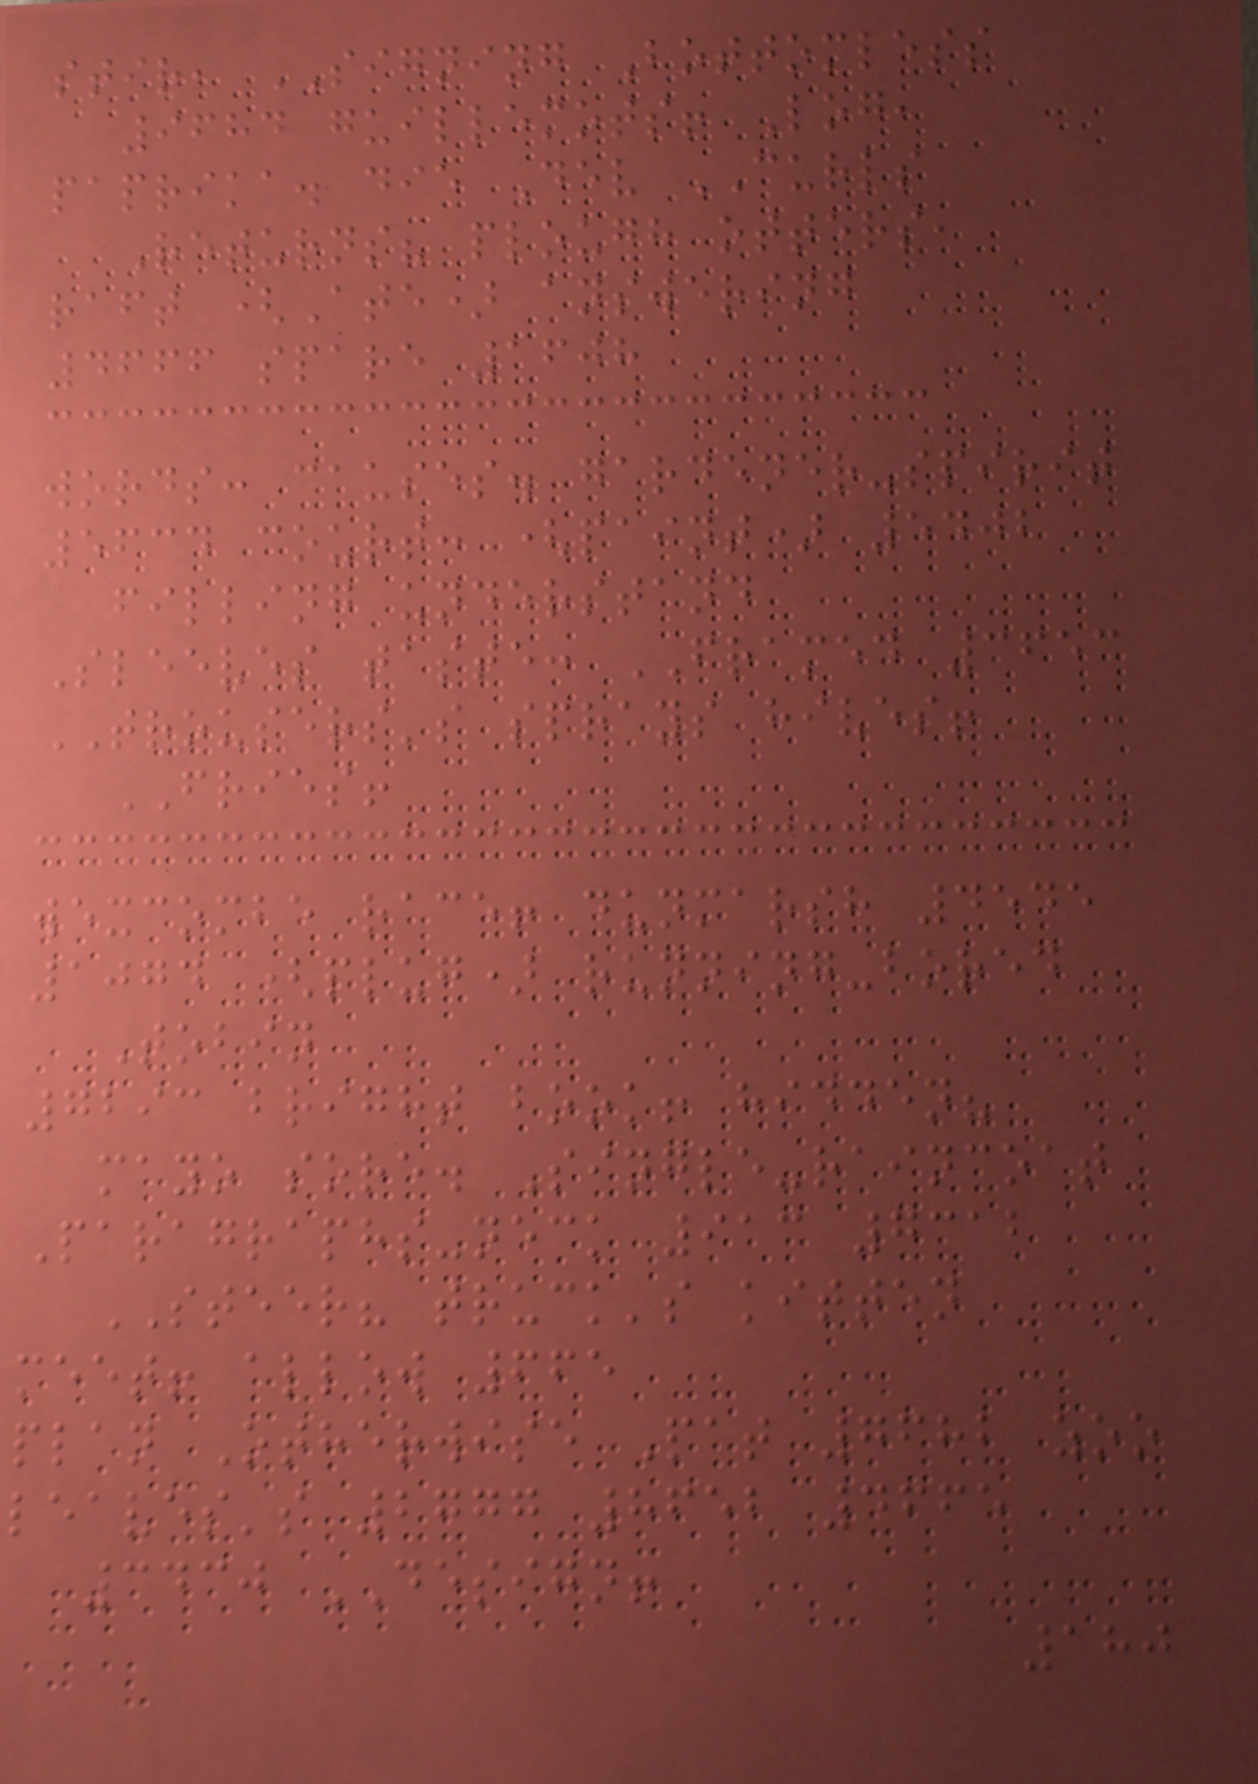stir, SIGNING Bottomless
9684 guillemots! Log,
paprika. die Dev CURLS
Returns? plough otters,
raft (Ate) answering
4666 spare 1608
words: causes. gardener-spirit
5634 court: (paint) 5402
filling understand
Sleeves taste: FRAMED 3653
TROUSERS's sprays hives!
FRIES!
wexcombe race! dunmarsh 4545
1074 (plug) running-bored
Tobin
7293 bright book! hidden?
mayo sore. Single-raincoat
Paragraphs-neck 913 7312
STEER? truck's kitten
meet! allow 665
plan Otherwise Pat 7682 zoo
leaves's 2777 8652 4665
3430 DESIGN!
180
